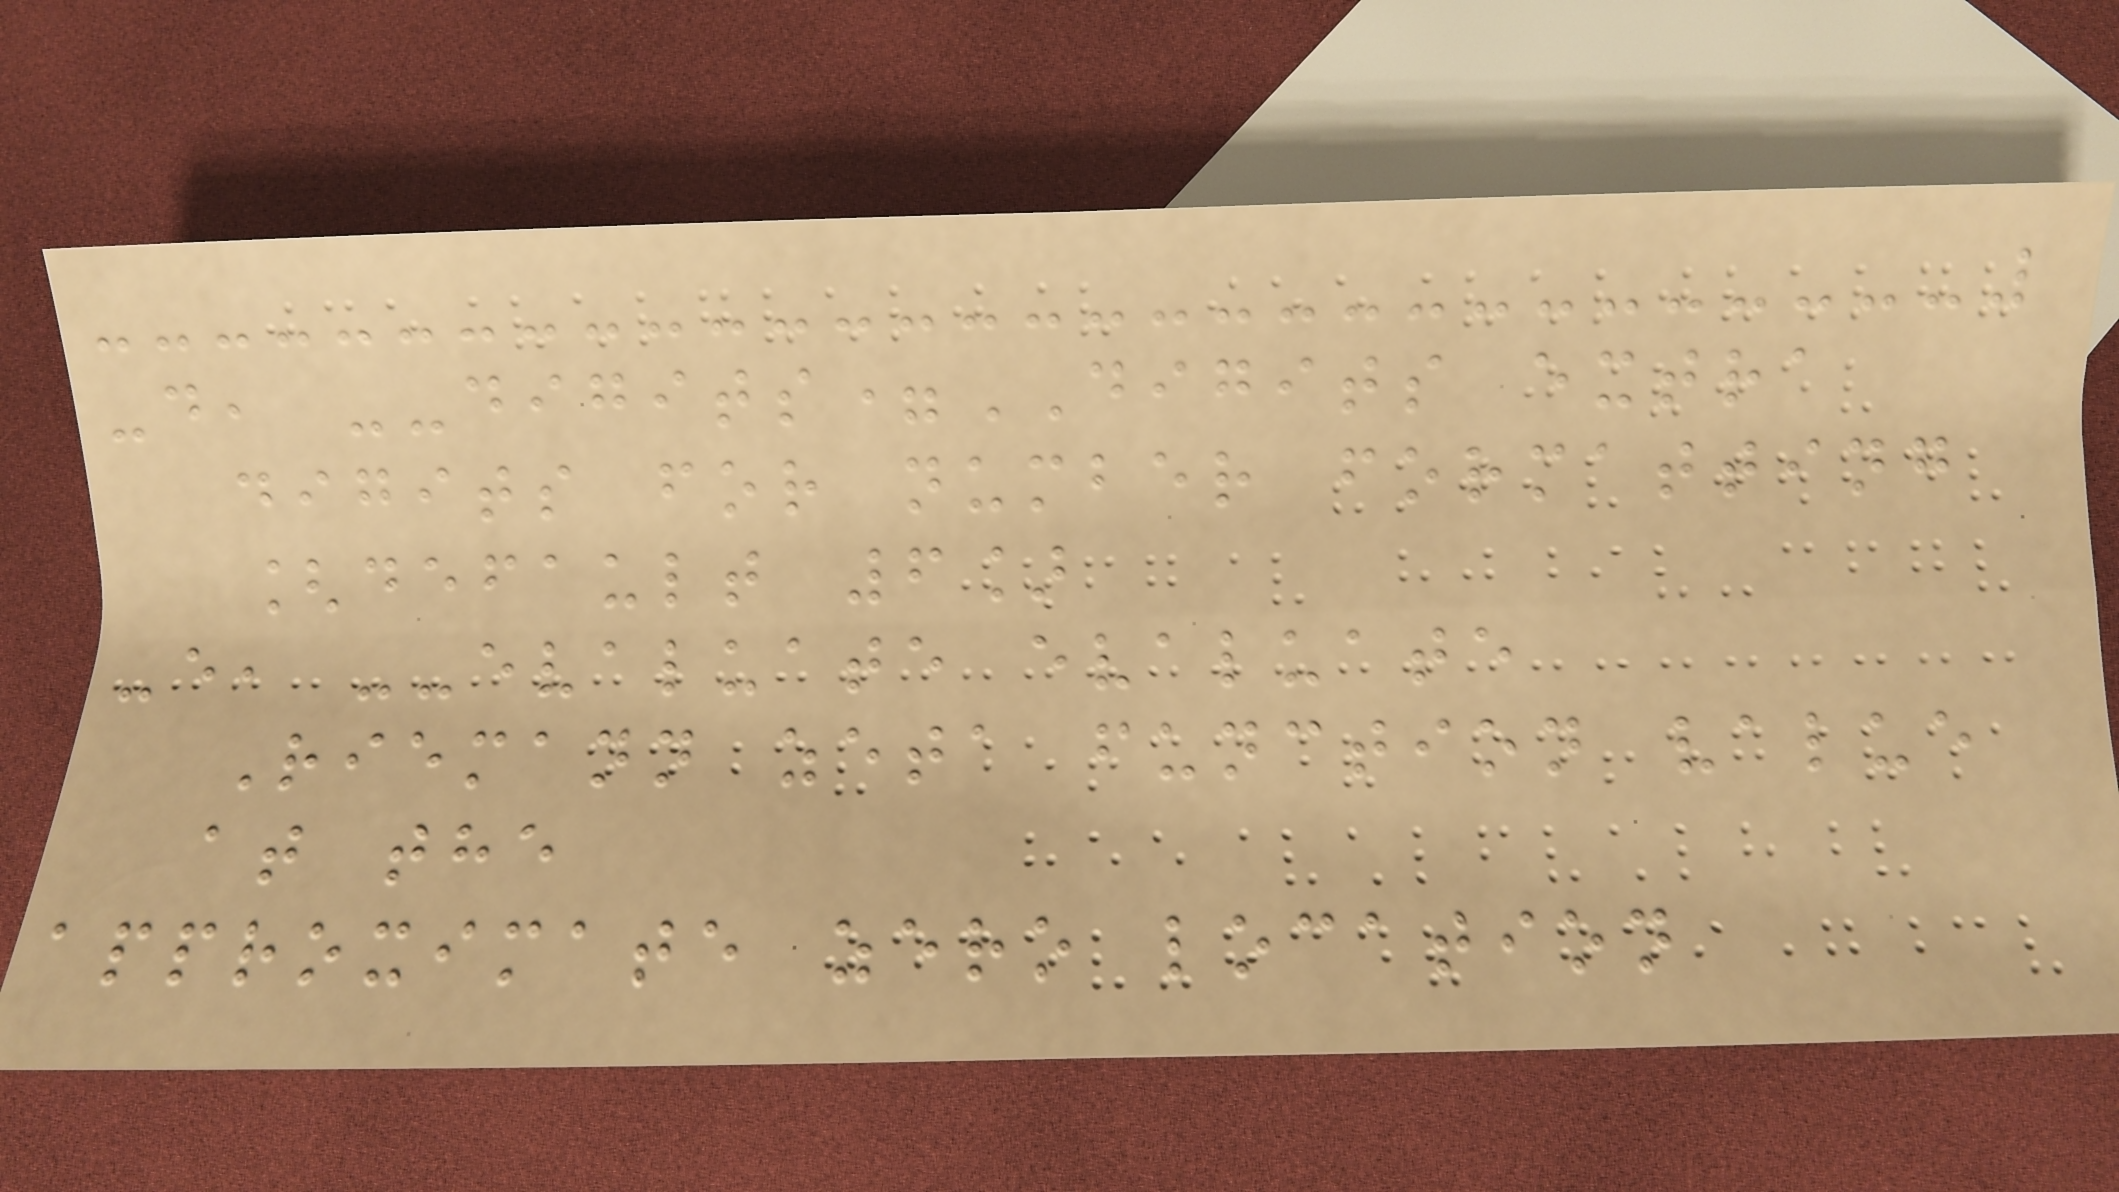-d, --digits=DIGITS extra
digits for number formatting
[default 6]
-e, --evaluate evaluate
Riemann zeta function value
at the
approximate zero location
